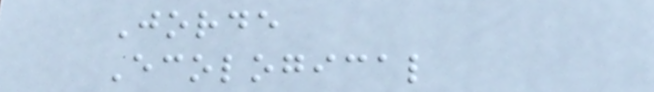Jorde
Ecological
